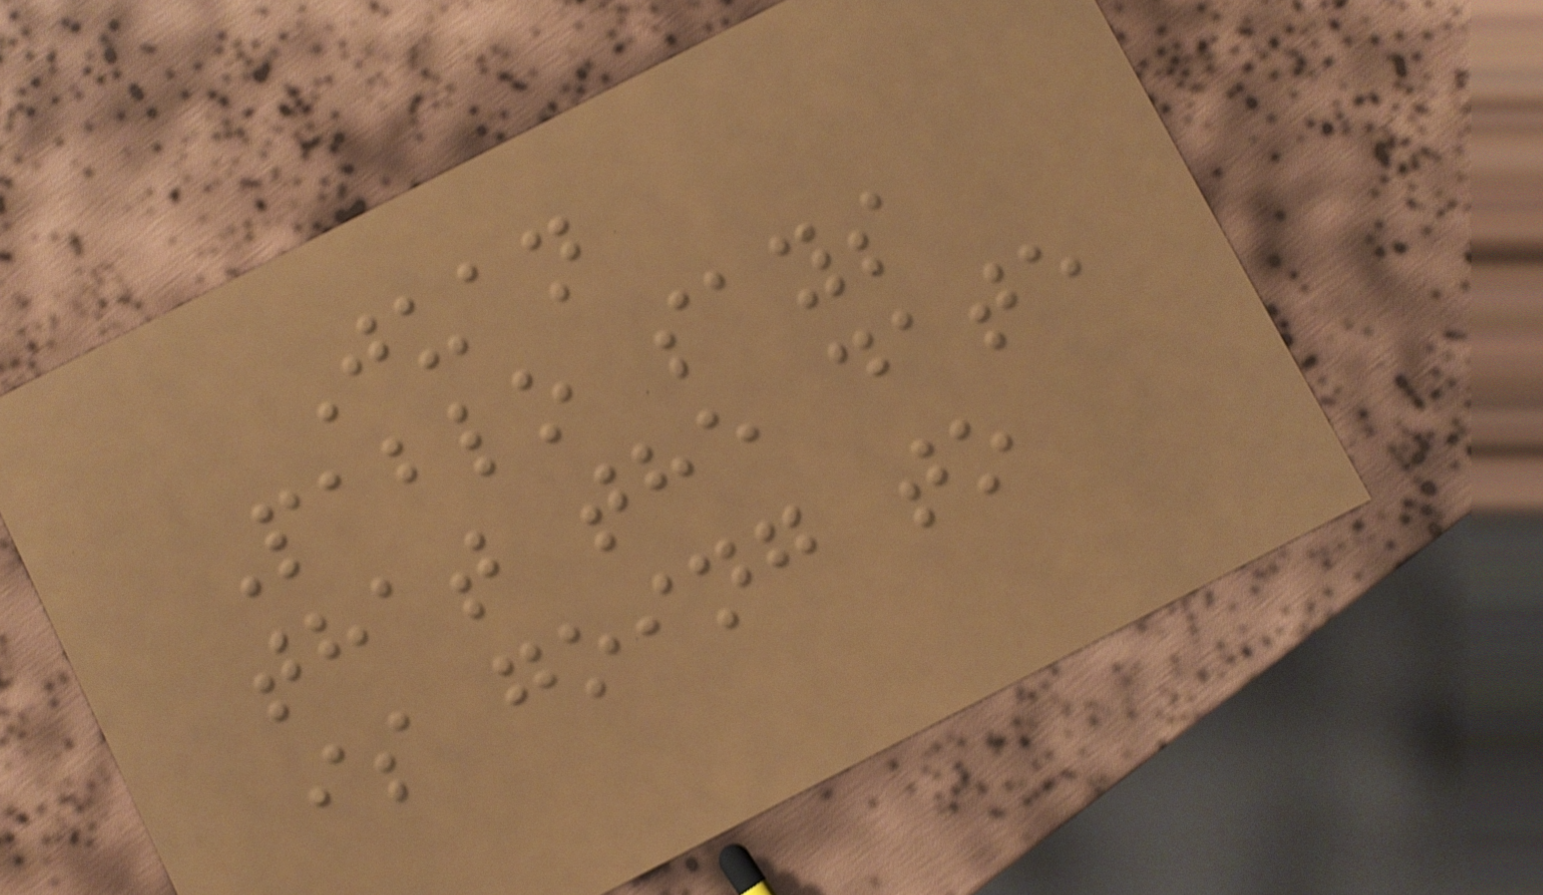Juan
Pablo says
that the date
is going to
